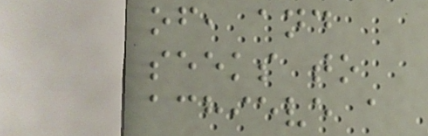of, and
seeks to
achieve a
